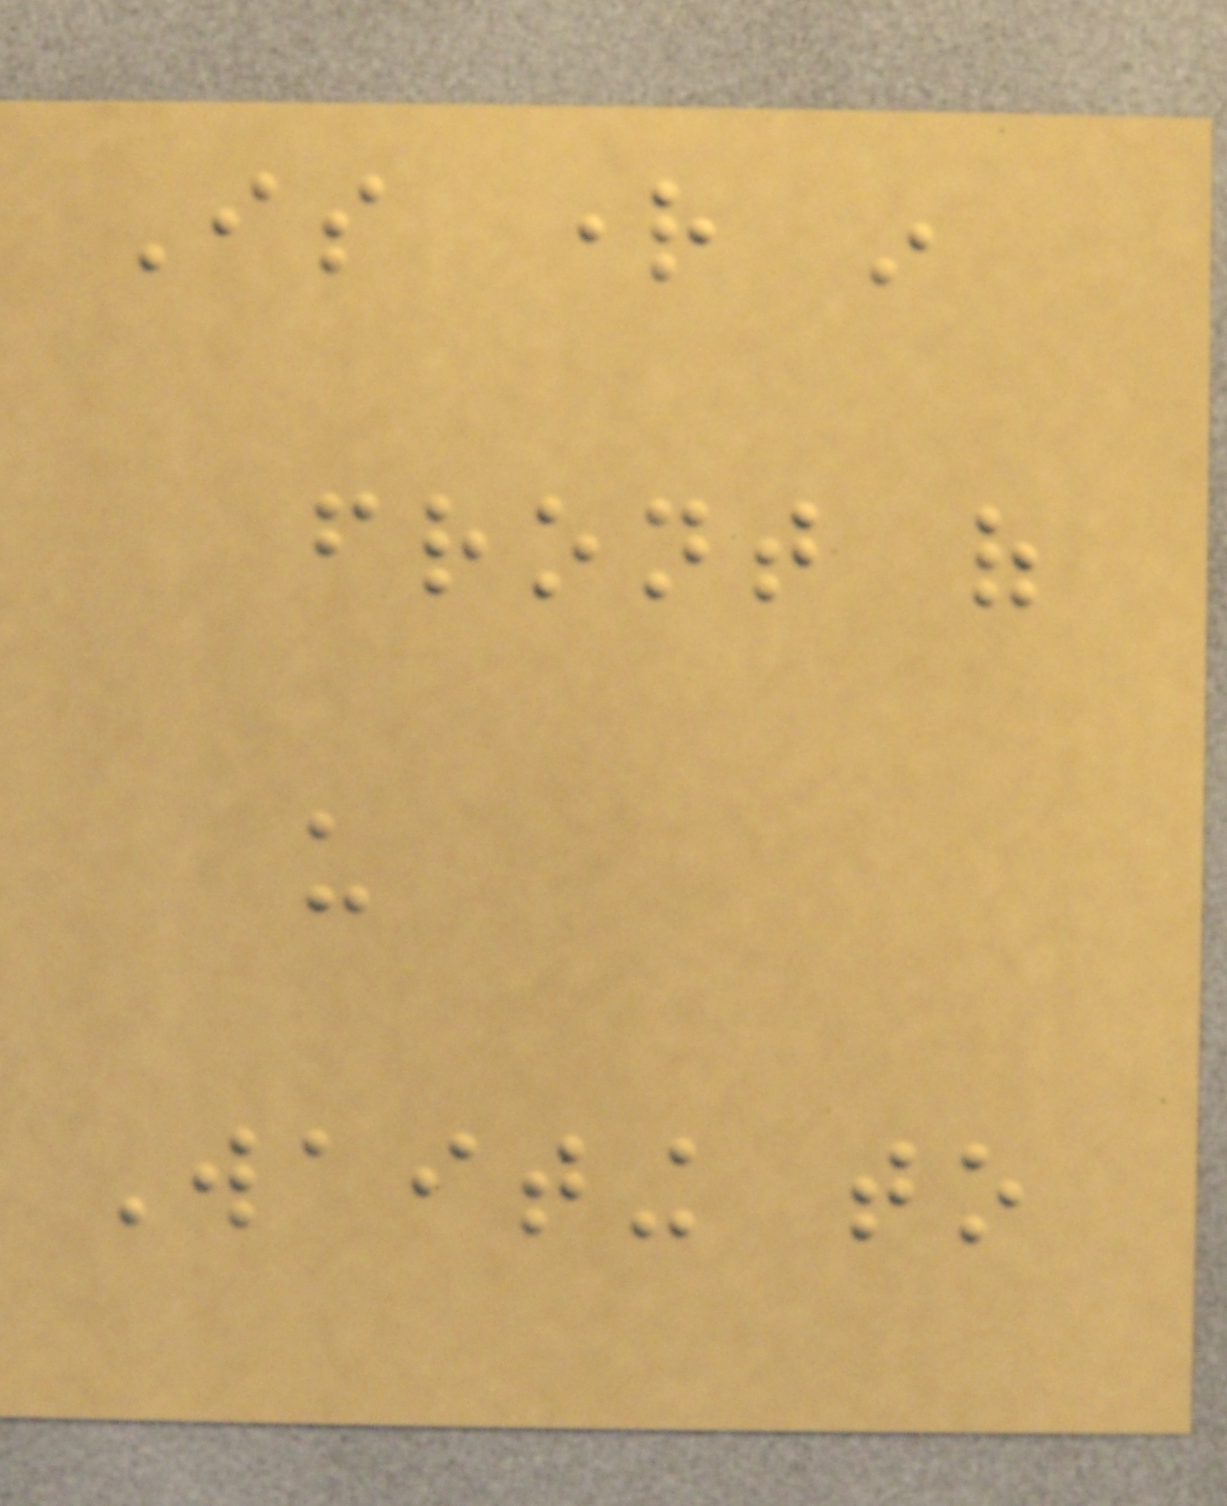Is right in
front of
us
Waiting to
